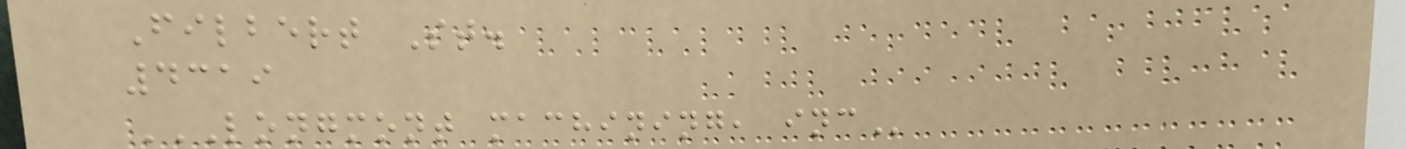Filbert St.
4319
LONGMONT MACHINING, INC
